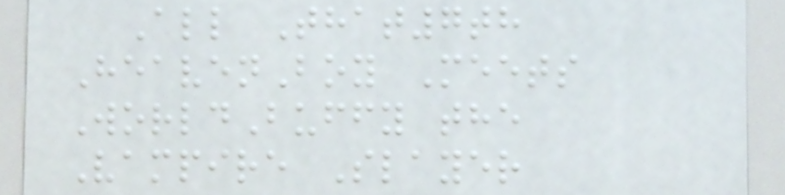All That7th
HeavenBoy Meets
WorldBuffy the
Vampire Slayer
